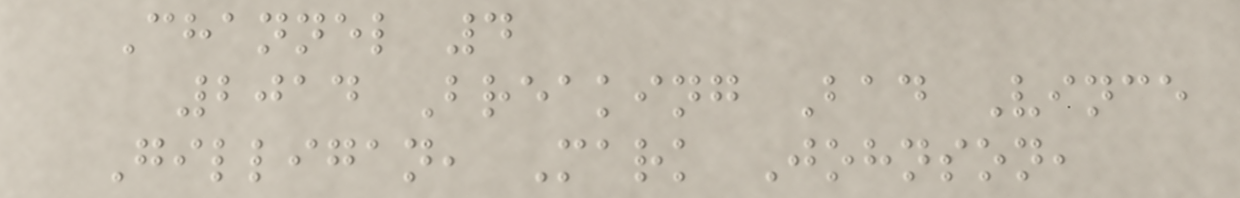Channel 4
2014 Breaking Bad Vince
Gilligan, Mark Johnson,
